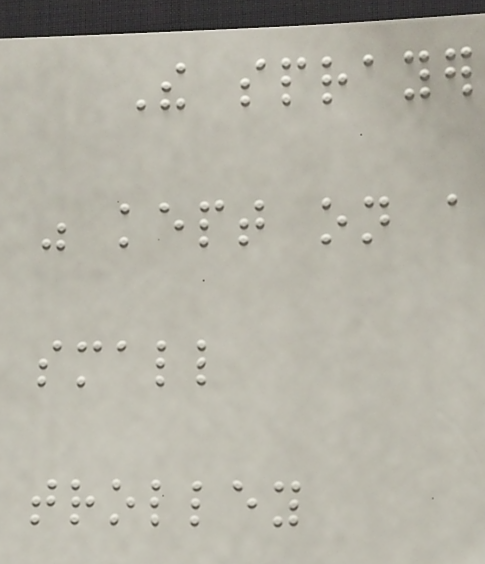The sprayer
was kept on a
small
trolley
